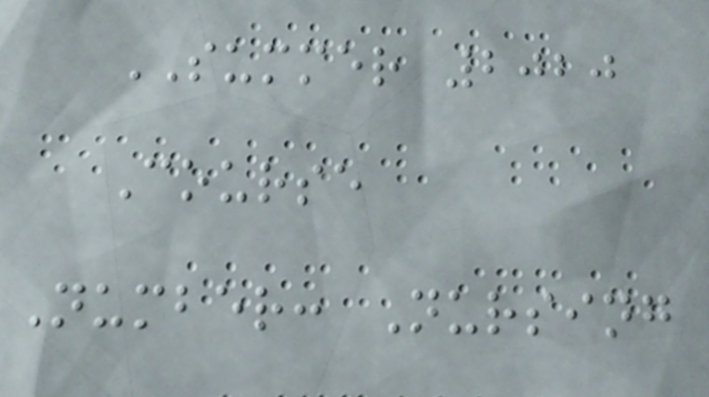SUMMER 2020
Course
Number: Nursing
